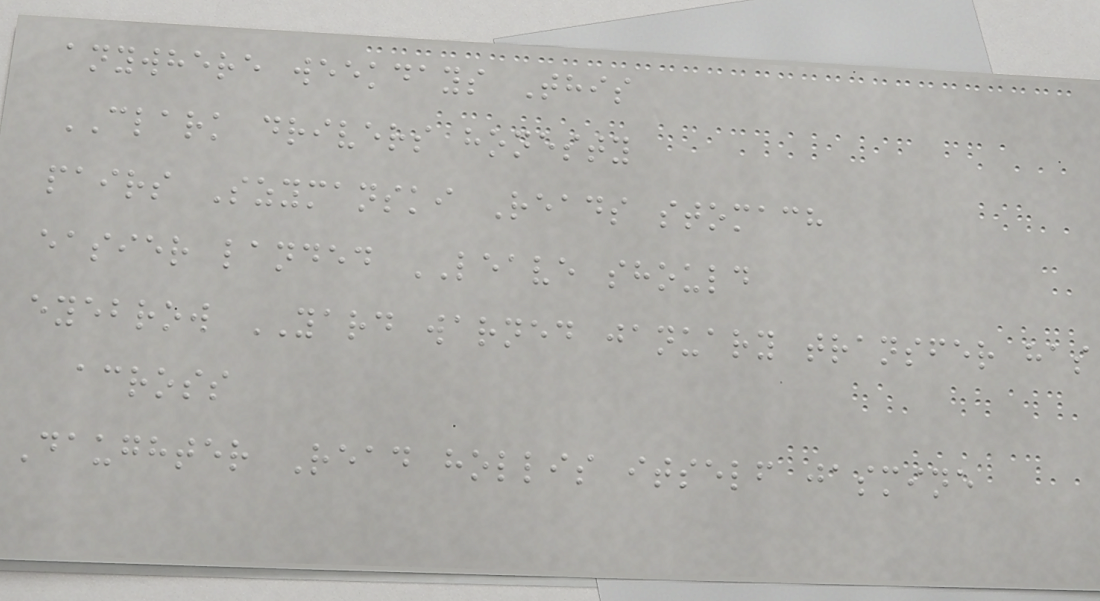anywhere weekdays This
CLARK drivers honesty
pairs Szymanski Reads stomach
easier landed LEAVE should
eyebrow YARD warned january transfer has
across
Daughter Read hollis itself jasmine
